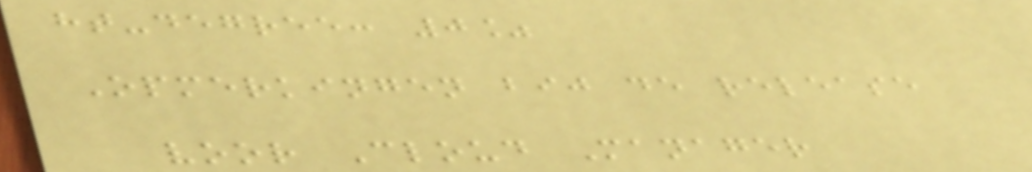ht-degree: 0%
Opmerkingen bij de release
voor Cloud Manager
